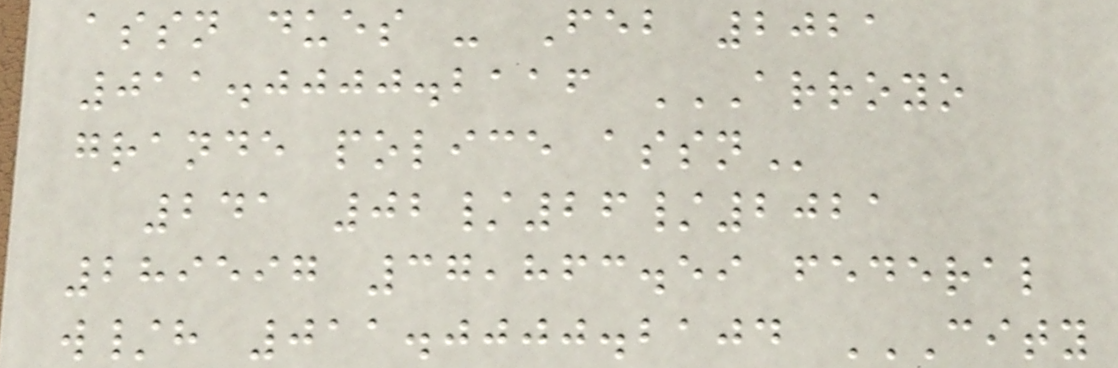assn dues - Feb 2021
011.0000.2116 ARROYO
GRANDE POLICE ASSN
241 02/26/2021
289597 37,863.59 federal
w/h 011.0000.2104 CITY
